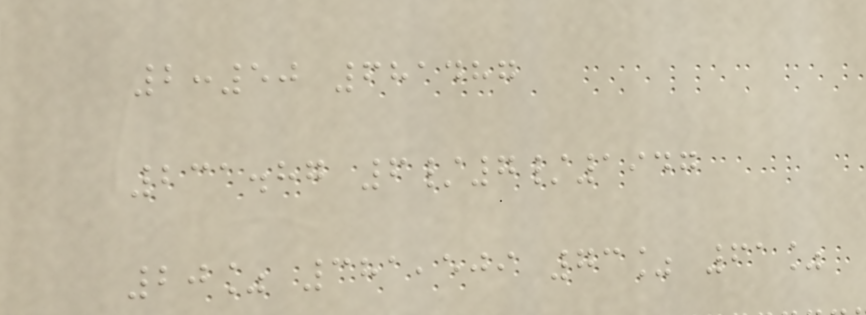2:50 681487
231.87 6/7/1947
20% 381,509 73% 61%
